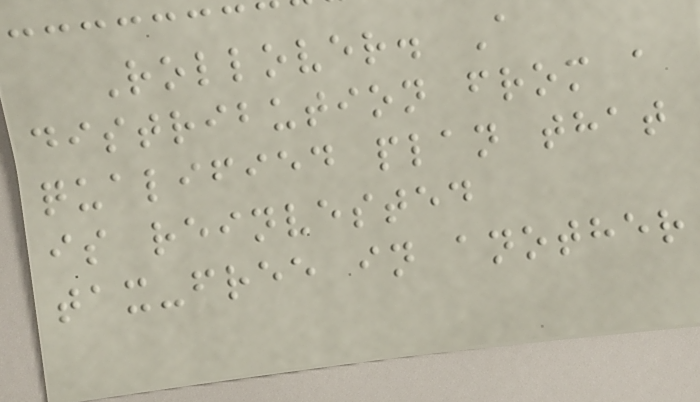Rollover. A
distribution from a
qualified plan that
is reinvested
tax-free in another
